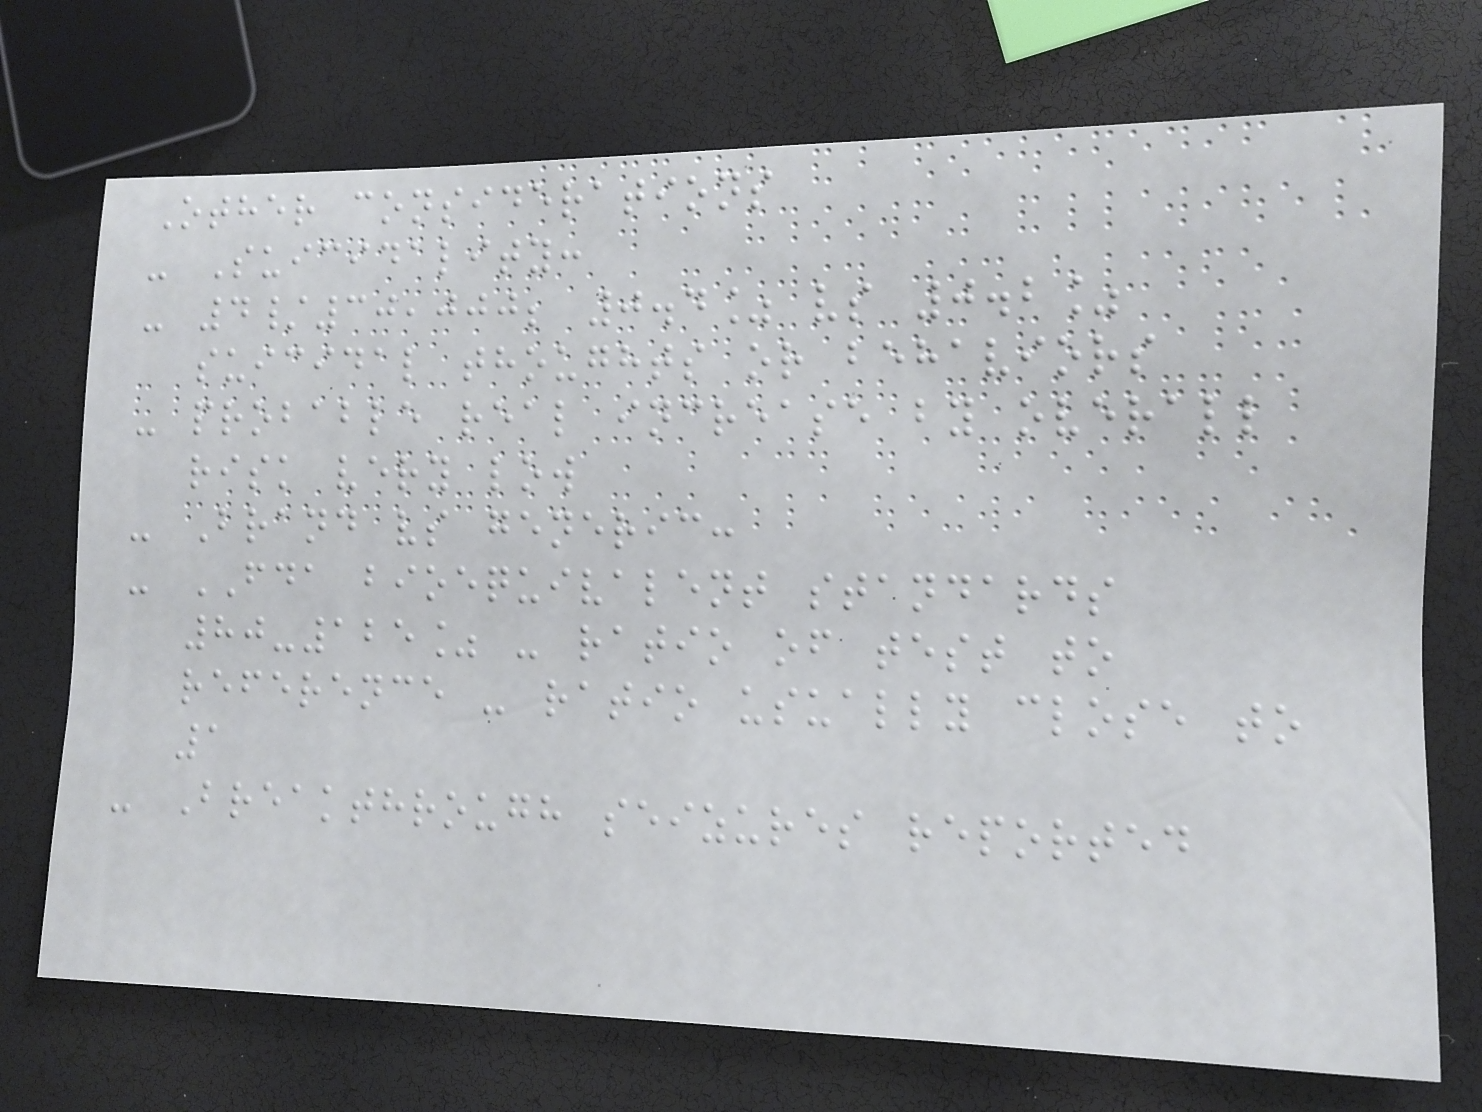Other considerations
- Suicidality:
- 4/30,000; 0.4% vs 0.2%
suicidal thoughts or behaviors
- probable real increase by overall
risk very low
- Brand vs generic:
- FDA bioequivalent standards
80-125% - ratio of test to
reference - ratio usually close to
1
- Breakthrough seizures reported
